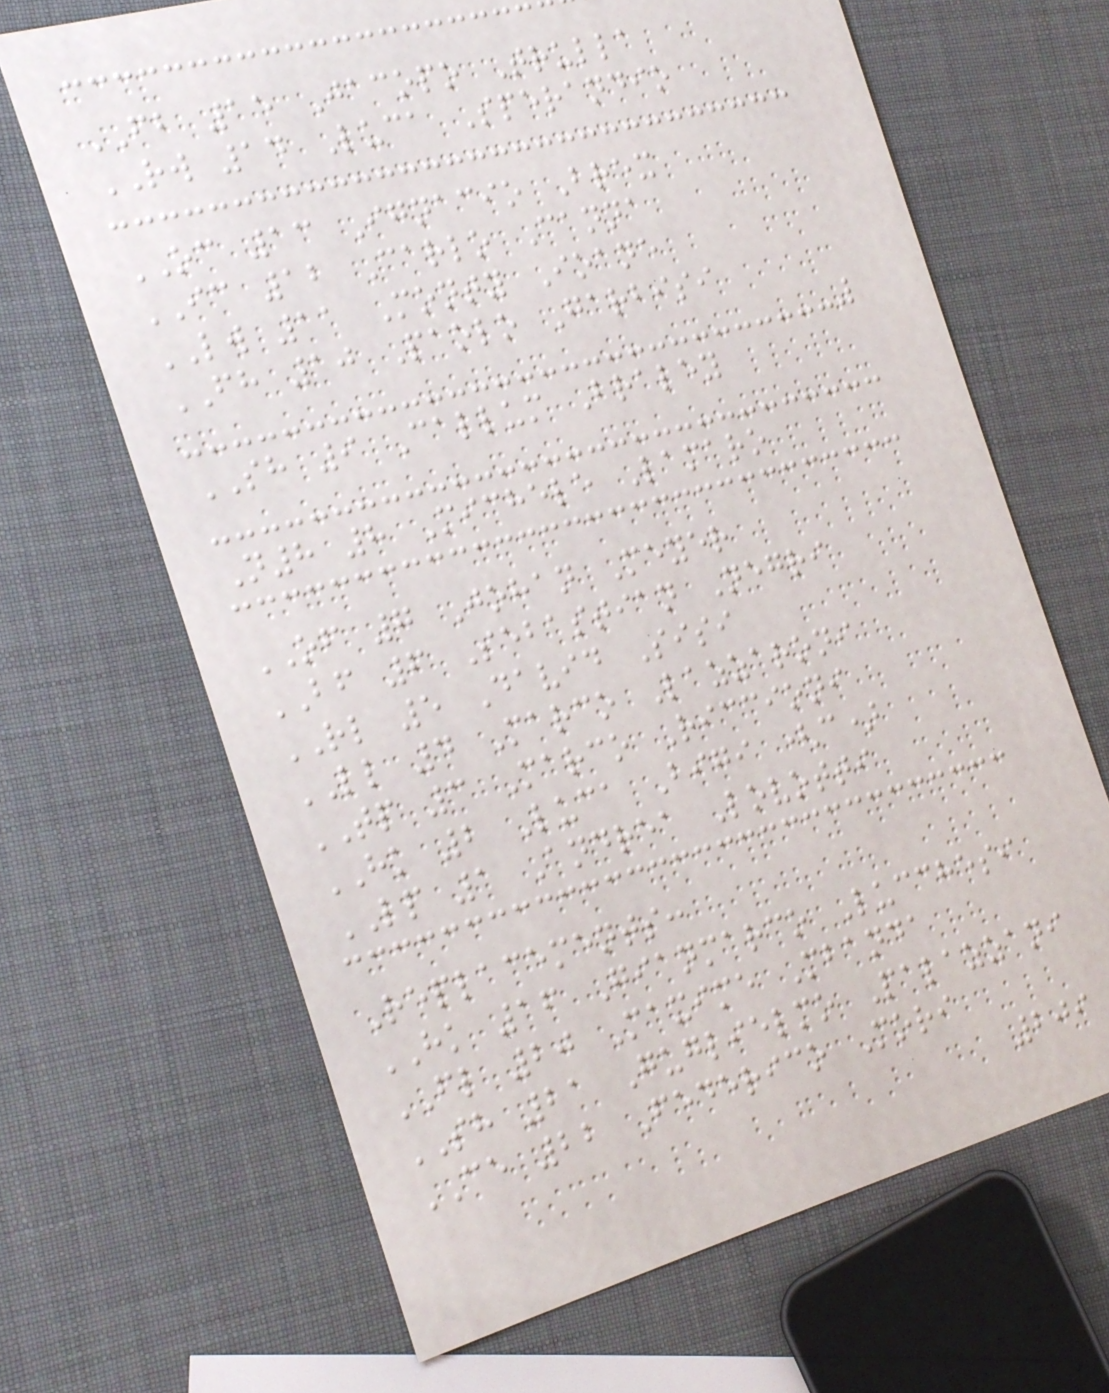FB 15 Jacopo Trulla
RW 14 Luca Sperandio
OC 13 Ignacio Brex
IC 12 Carlo Canna
LW 11 Monty Ioane
FH 10 Paolo Garbisi
SH 9 Callum Braley
N8 8 Michele Lamaro
OF 7 Johan Meyer
BF 6 Sebastian Negri
RL 5 David Sisi
LL 4 Marco Lazzaroni
TP 3 Marco Riccioni
HK 2 Luca Bigi (c)
LP 1 Andrea Lovotti
Replacements:
HK 16 Gianmarco Lucchesi
FL 20 Maxime Mbanda
SH 21 Guglielmo Palazzani
CE 22 Federico Mori
209
